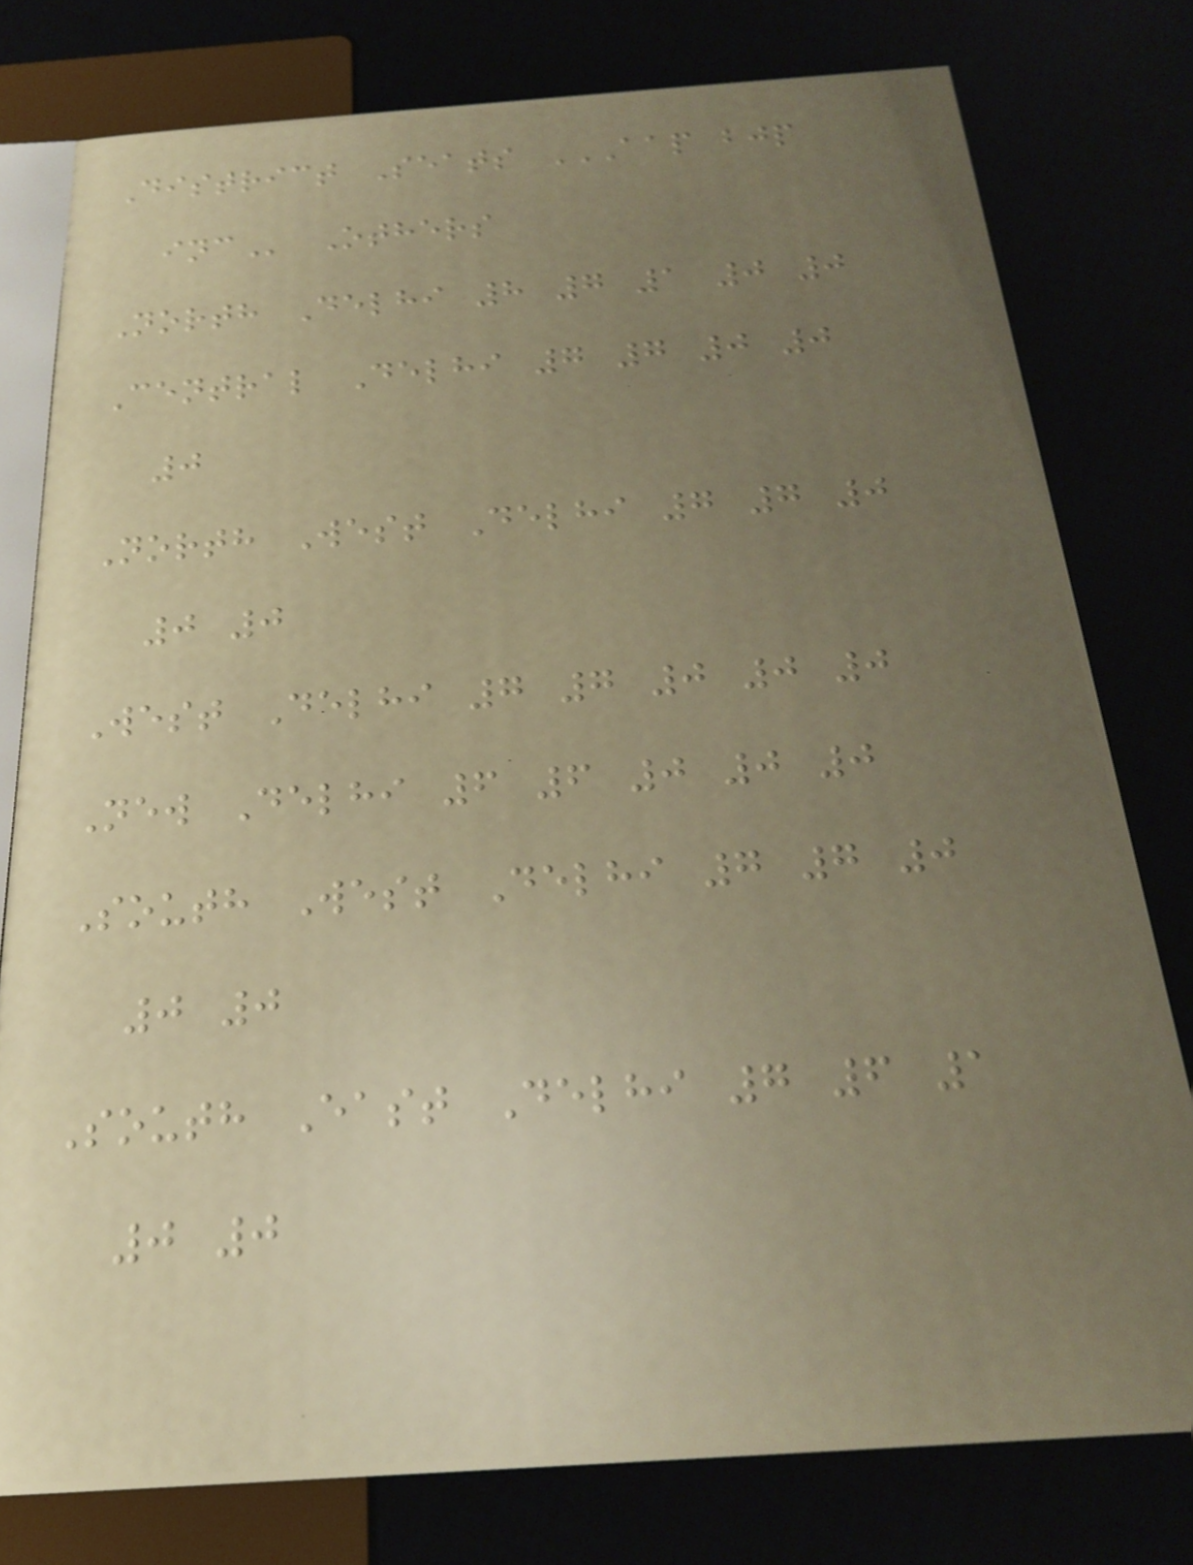District Seats AAP BJP
INC Others
North Delhi 8 7 1 0 0
Central Delhi 7 7 0 0
0
North West Delhi 7 7 0
0 0
West Delhi 7 7 0 0 0
New Delhi 6 6 0 0 0
South West Delhi 7 7 0
0 0
South East Delhi 7 6 1
0 0
